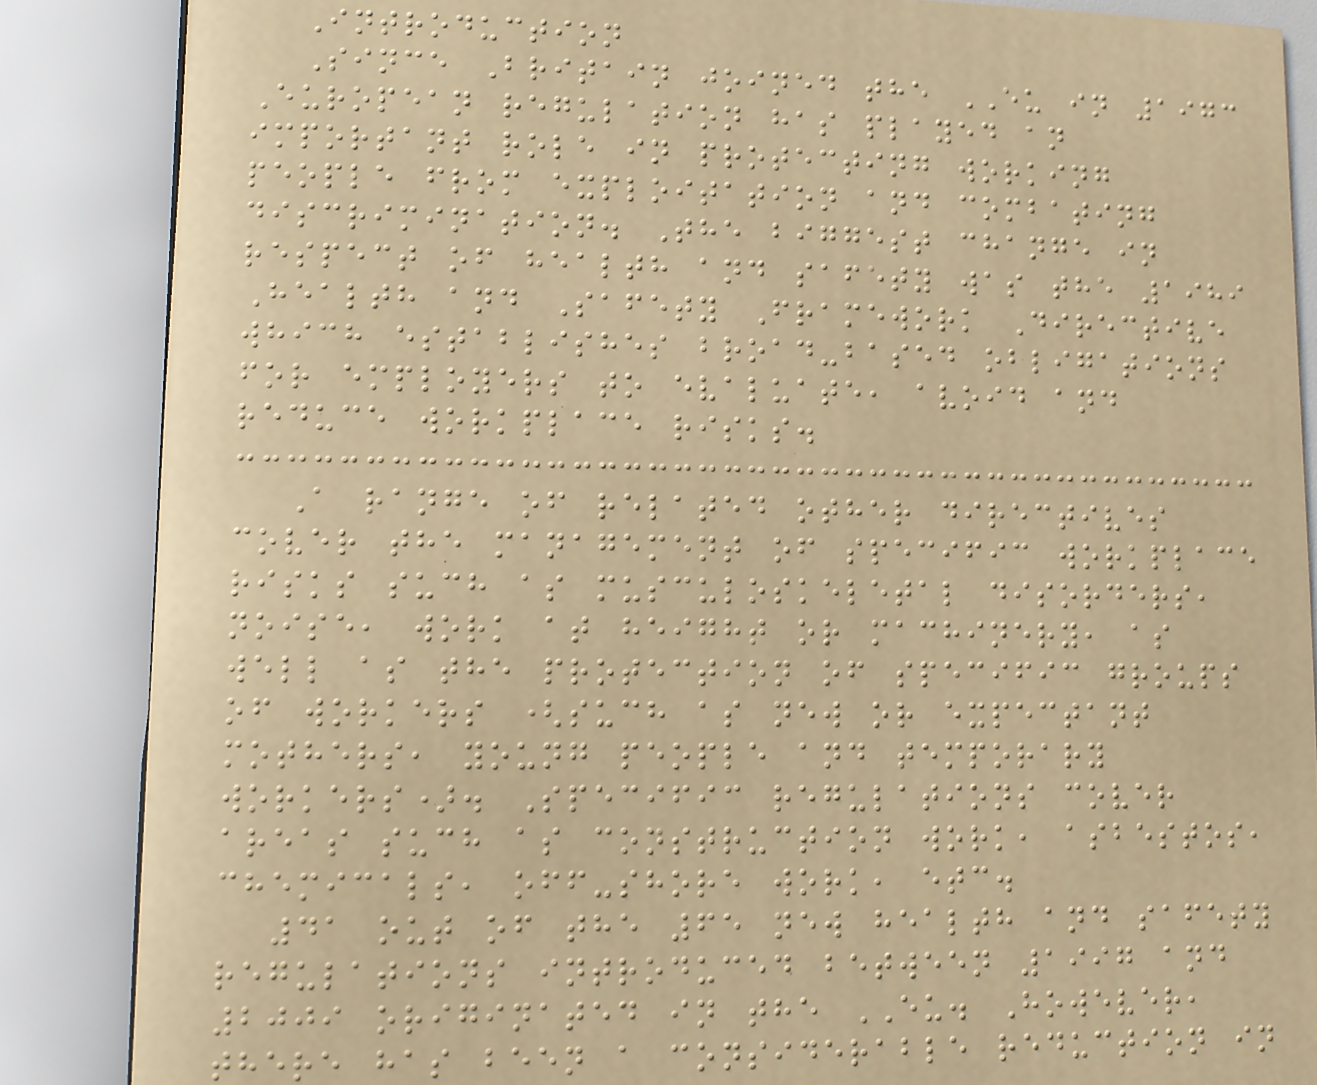Introduction
Since Britain joined the EU in 1973
European regulation has played an
important role in protecting working
people from exploitation and combating
discrimination. The biggest change in
respect of health and safety was the 1989
Health and Safety Framework Directive
which establishes broad-based obligations
for employers to evaluate, avoid and
reduce workplace risks.
A range of related other directives
cover the management of specific workplace
risks such as musculoskeletal disorders,
noise, work at height or machinery, as
well as the protection of specific groups
of workers (such as new or expectant
mothers, young people and temporary
workers). Specific regulations cover
areas such as construction work, asbestos,
chemicals, off-shore work, etc.
41 out of the 65 new health and safety
regulations introduced between 1997 and
2009 originated in the EU. However,
there has been a considerable reduction in
